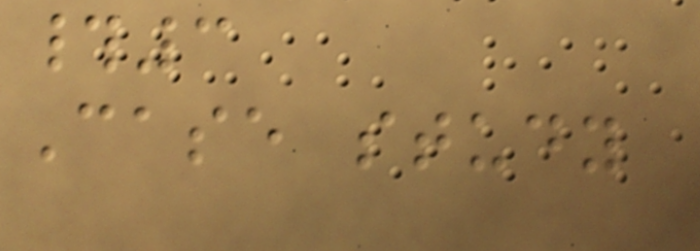#3
Case study
